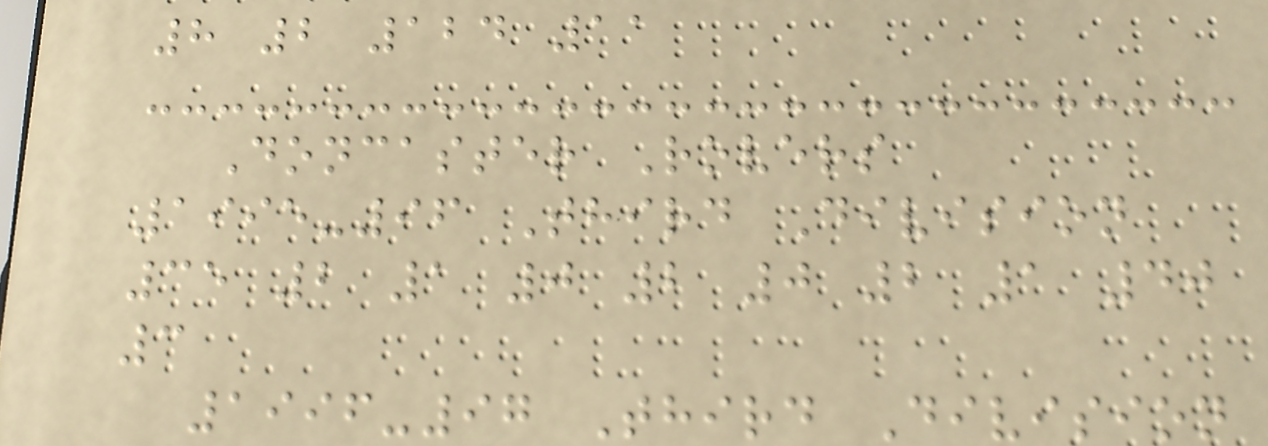8 2 124 11
Doncaster Rovers
1995-96 Third Division
35 2 1 0 2 0 2 1 40
3
1996-97 Third Division
